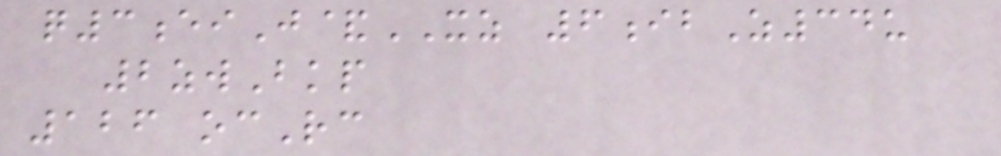q3eiJ&XZ 6ibZ34u
2zwBkp
126 ocRc
